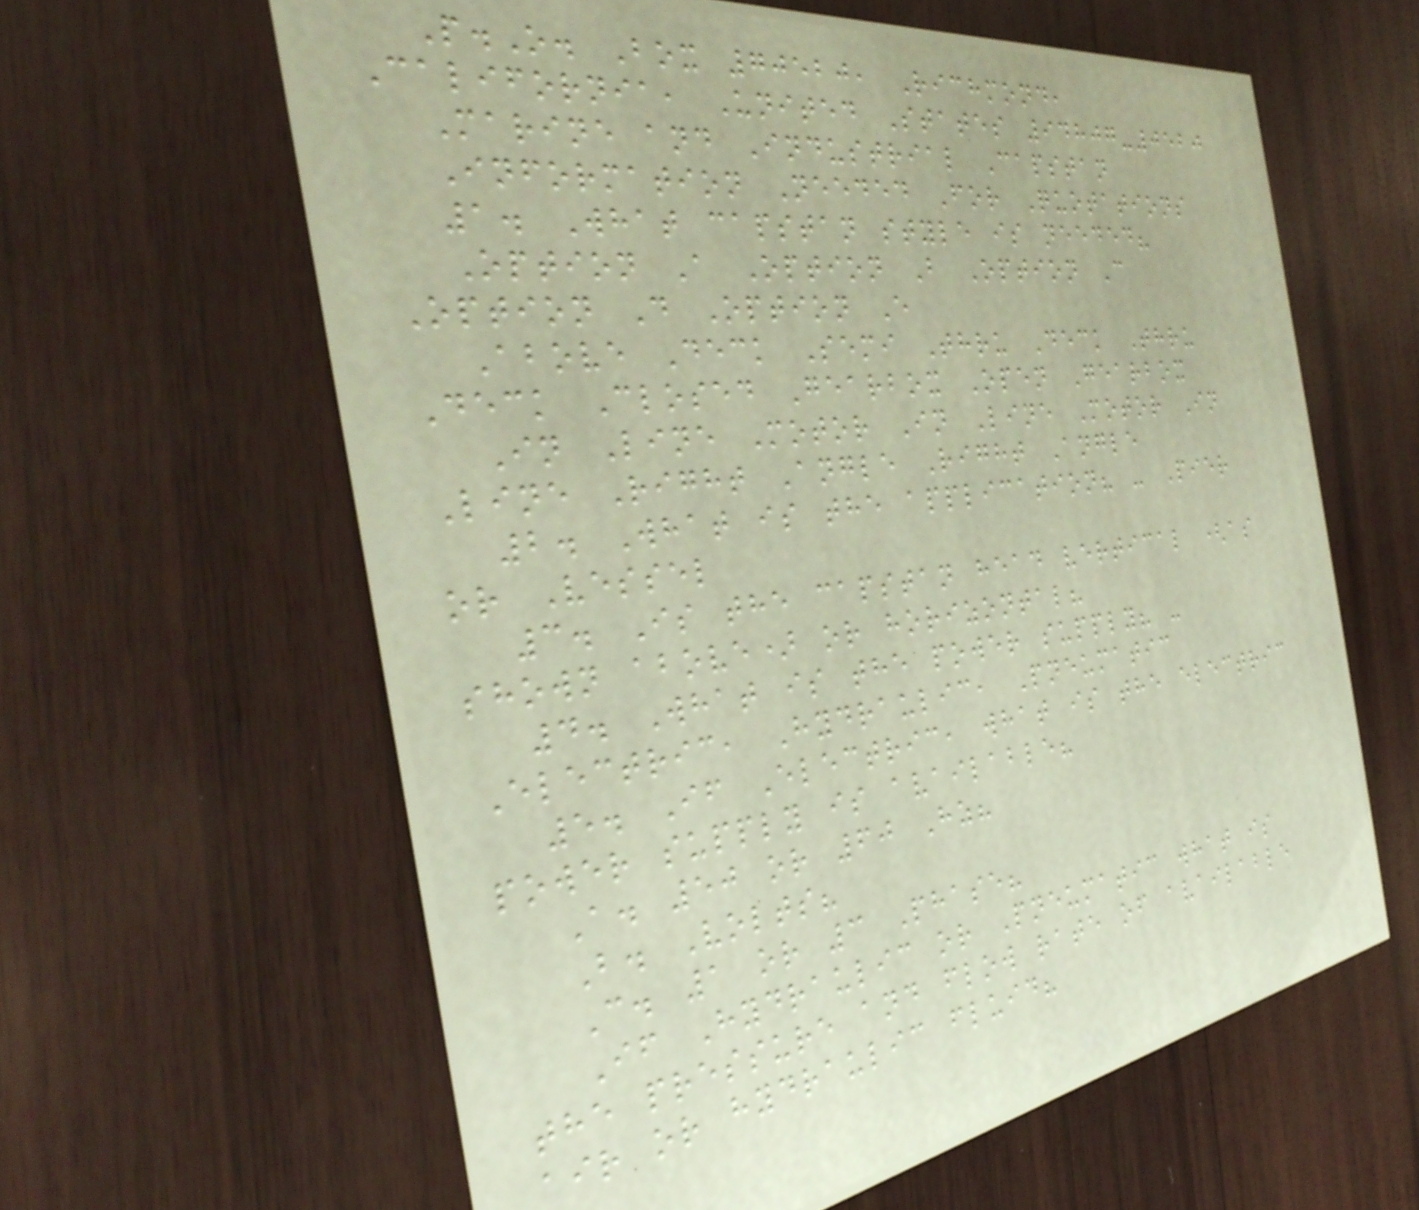P.O. Box 70520, Richmond,
California, United States 94807-0520
Marine and Industrial Capstan
Information Needed For Quotations
1. What capstan style is needed?
Option A Option B Option C
Option D Option E
Above Deck Semi Thru Deck Thru
Deck Closed Gearbox Open Gearbox
In Line Motor In Line Motor In
Line Right Angle Right Angle
2. What is the application? - Pier
or Vessel
3. Is the capstan head vertical (as
shown above) or horizontal?
4. What is the power supply? -
Electric, Hydraulic, Pneumatic
5. If Electric, what is the electric
power supply is available?
A. 50 or 60 Hz?
B. Volts?
C. 1 or 3 Phase?
If Hydraulic or Pneumatic what is
the pressure and flow rate of available
air or hydraulic fluid?
